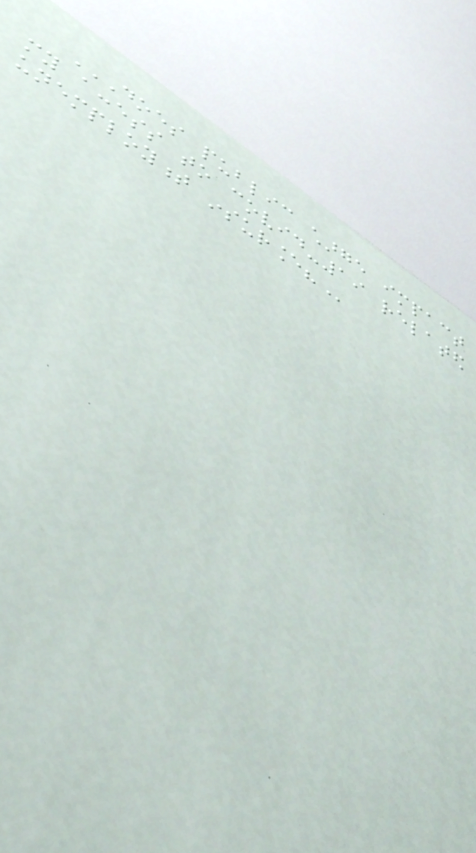DOES PUBLIC CHARGE IMPACT
MY ACCESS TO COVID-19 RELATED
UNEMPLOYMENT INSURANCE?
